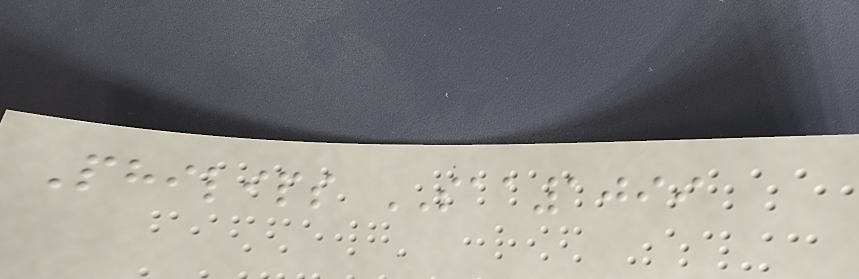Philips SAA1099
